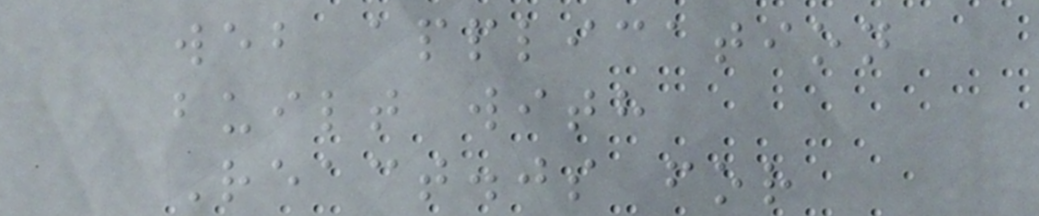web application
built with
React.js for
